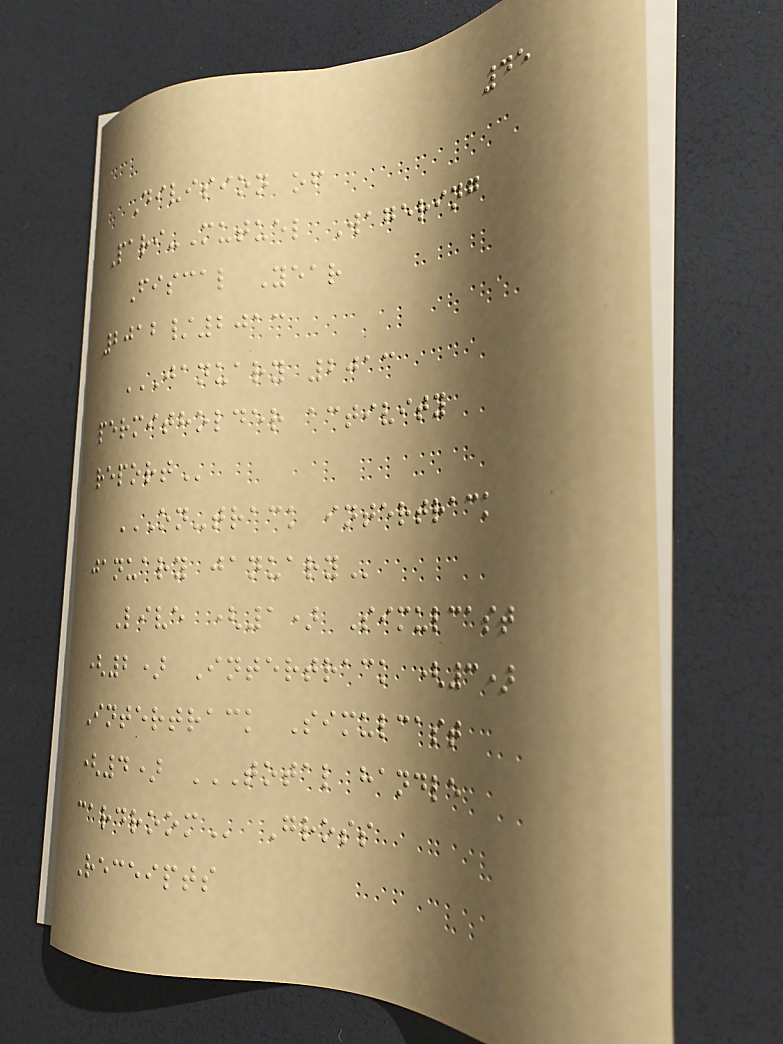45
Division of
Pari-Mutuel Wagering
Fiscal Year
2012/2013
JANUARY 2013
PERMITHOLDER ACTIVITY
REPORT
ON-TRACK INTERTRACK
JANUARY JANUARY
Live (1) Simulcast
(2) Intertrack (3)
Intertrack Simulcast
(4) TOTAL HANDLE
CARDROOM Gross
Receipts
